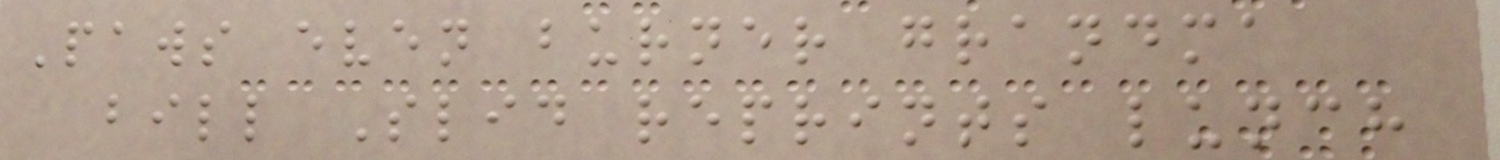Paws even burner grandma
bill Slid reprints lunch
